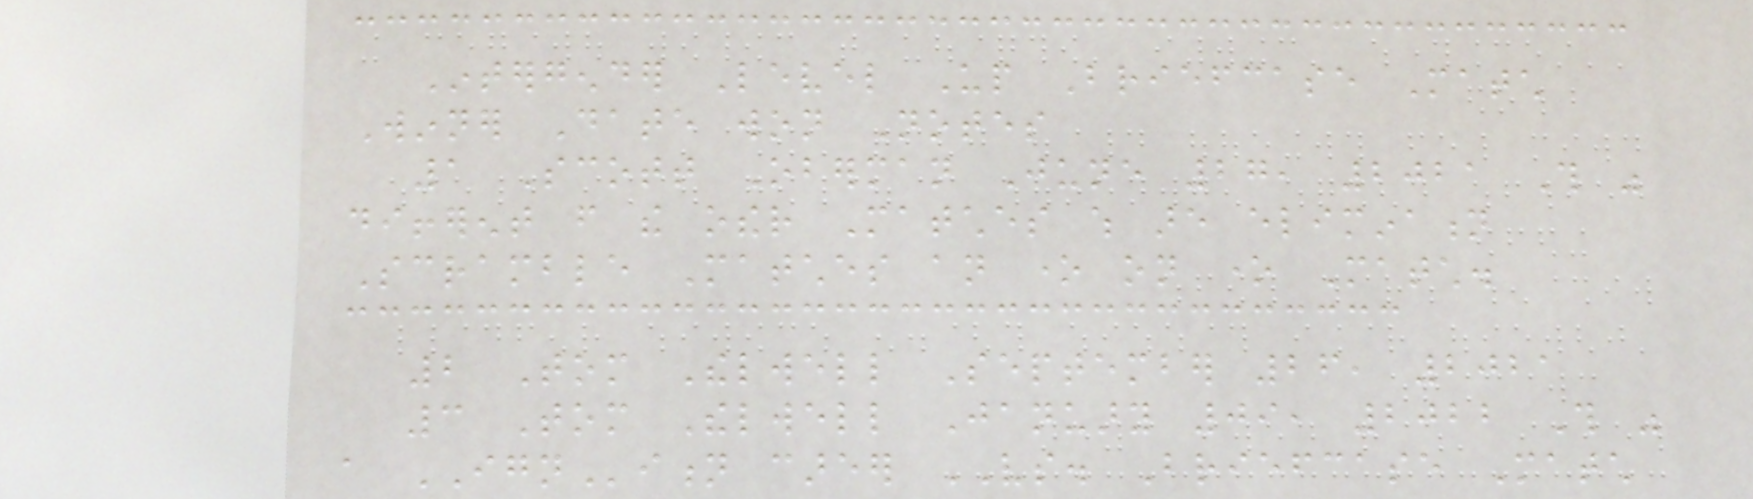Intergender Level Up Briefcase Match
Winner Date won Notes
1 Scott Oberman June 27, 2021 This was
different from the other Matches which are elimination
Scramble Matches an one on one Match.
2 Tom Thelwell September 26, 2021
3 Tom Thelwell January 09, 2022 This was
a IGNition career VS. Briefcase Match
